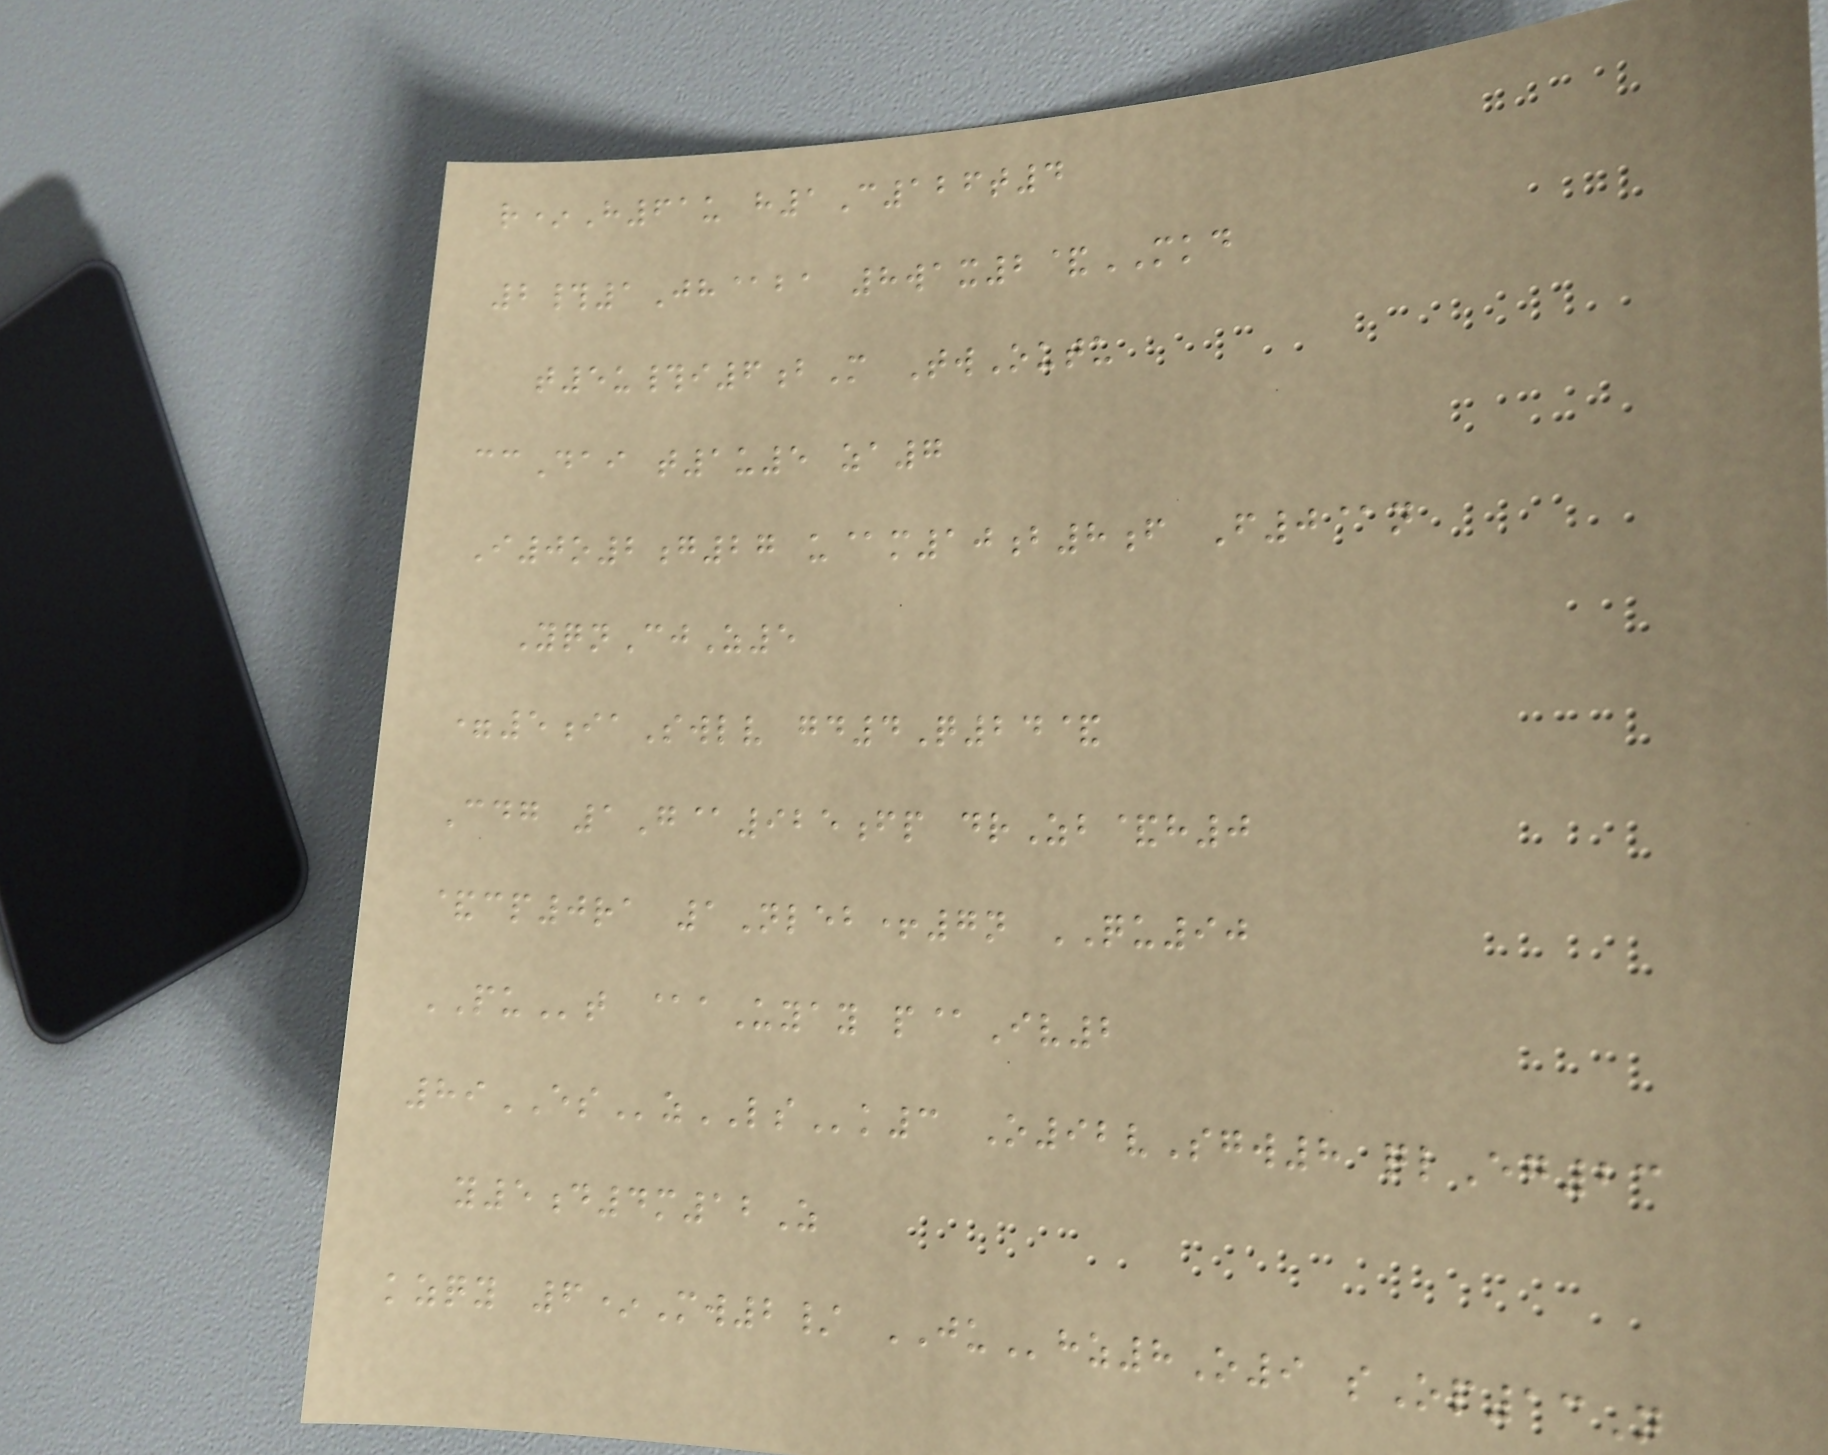r*H61u h1C126t4
2#1Jh@ba 8wax2&MKD
t5u#i6bM TwOutu
ccDai t1u5 za7
I0o2g27 u@m10b8f F0@n
YqnCjZ5
=5iaSwlv gd4Q24&
Cdg 1G@925fp drZb&h0
&cp0ra 1Nleb+7n QU90
PUt @aUyay p@Iv2
89ESzLSk3 O92vSgw8 qlEg23
y5d4m12Z
kzqy 6*Mw2/ JUhz8O9 sOp13N
